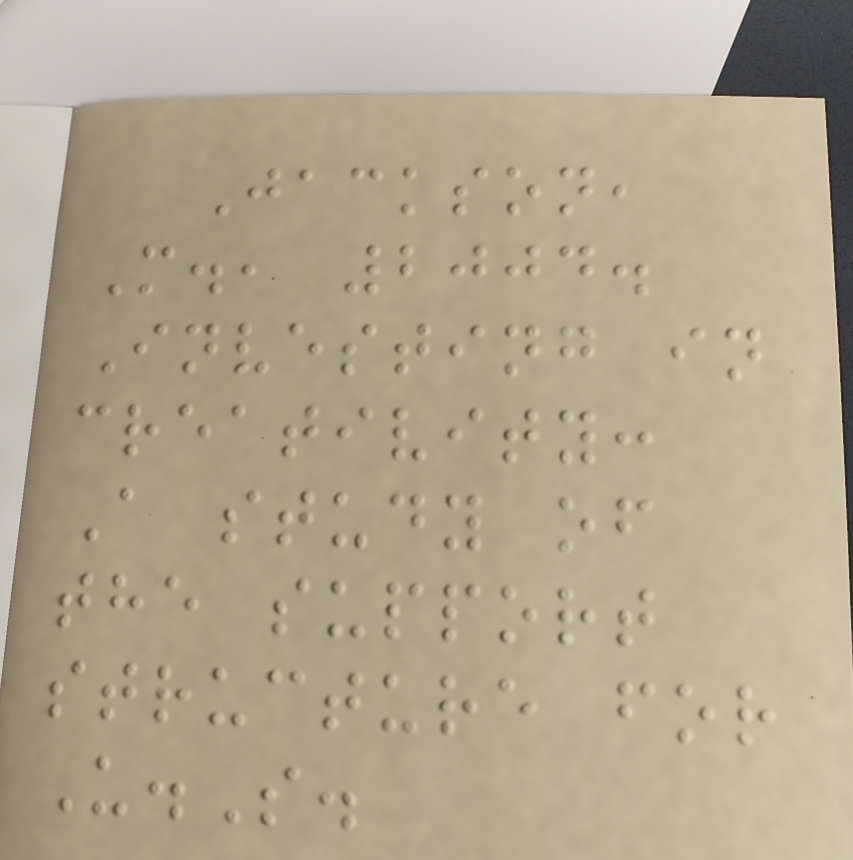Jackson,
M., 2004.
Investing in
creativity:
A study of
the support
structure for
U.S.
